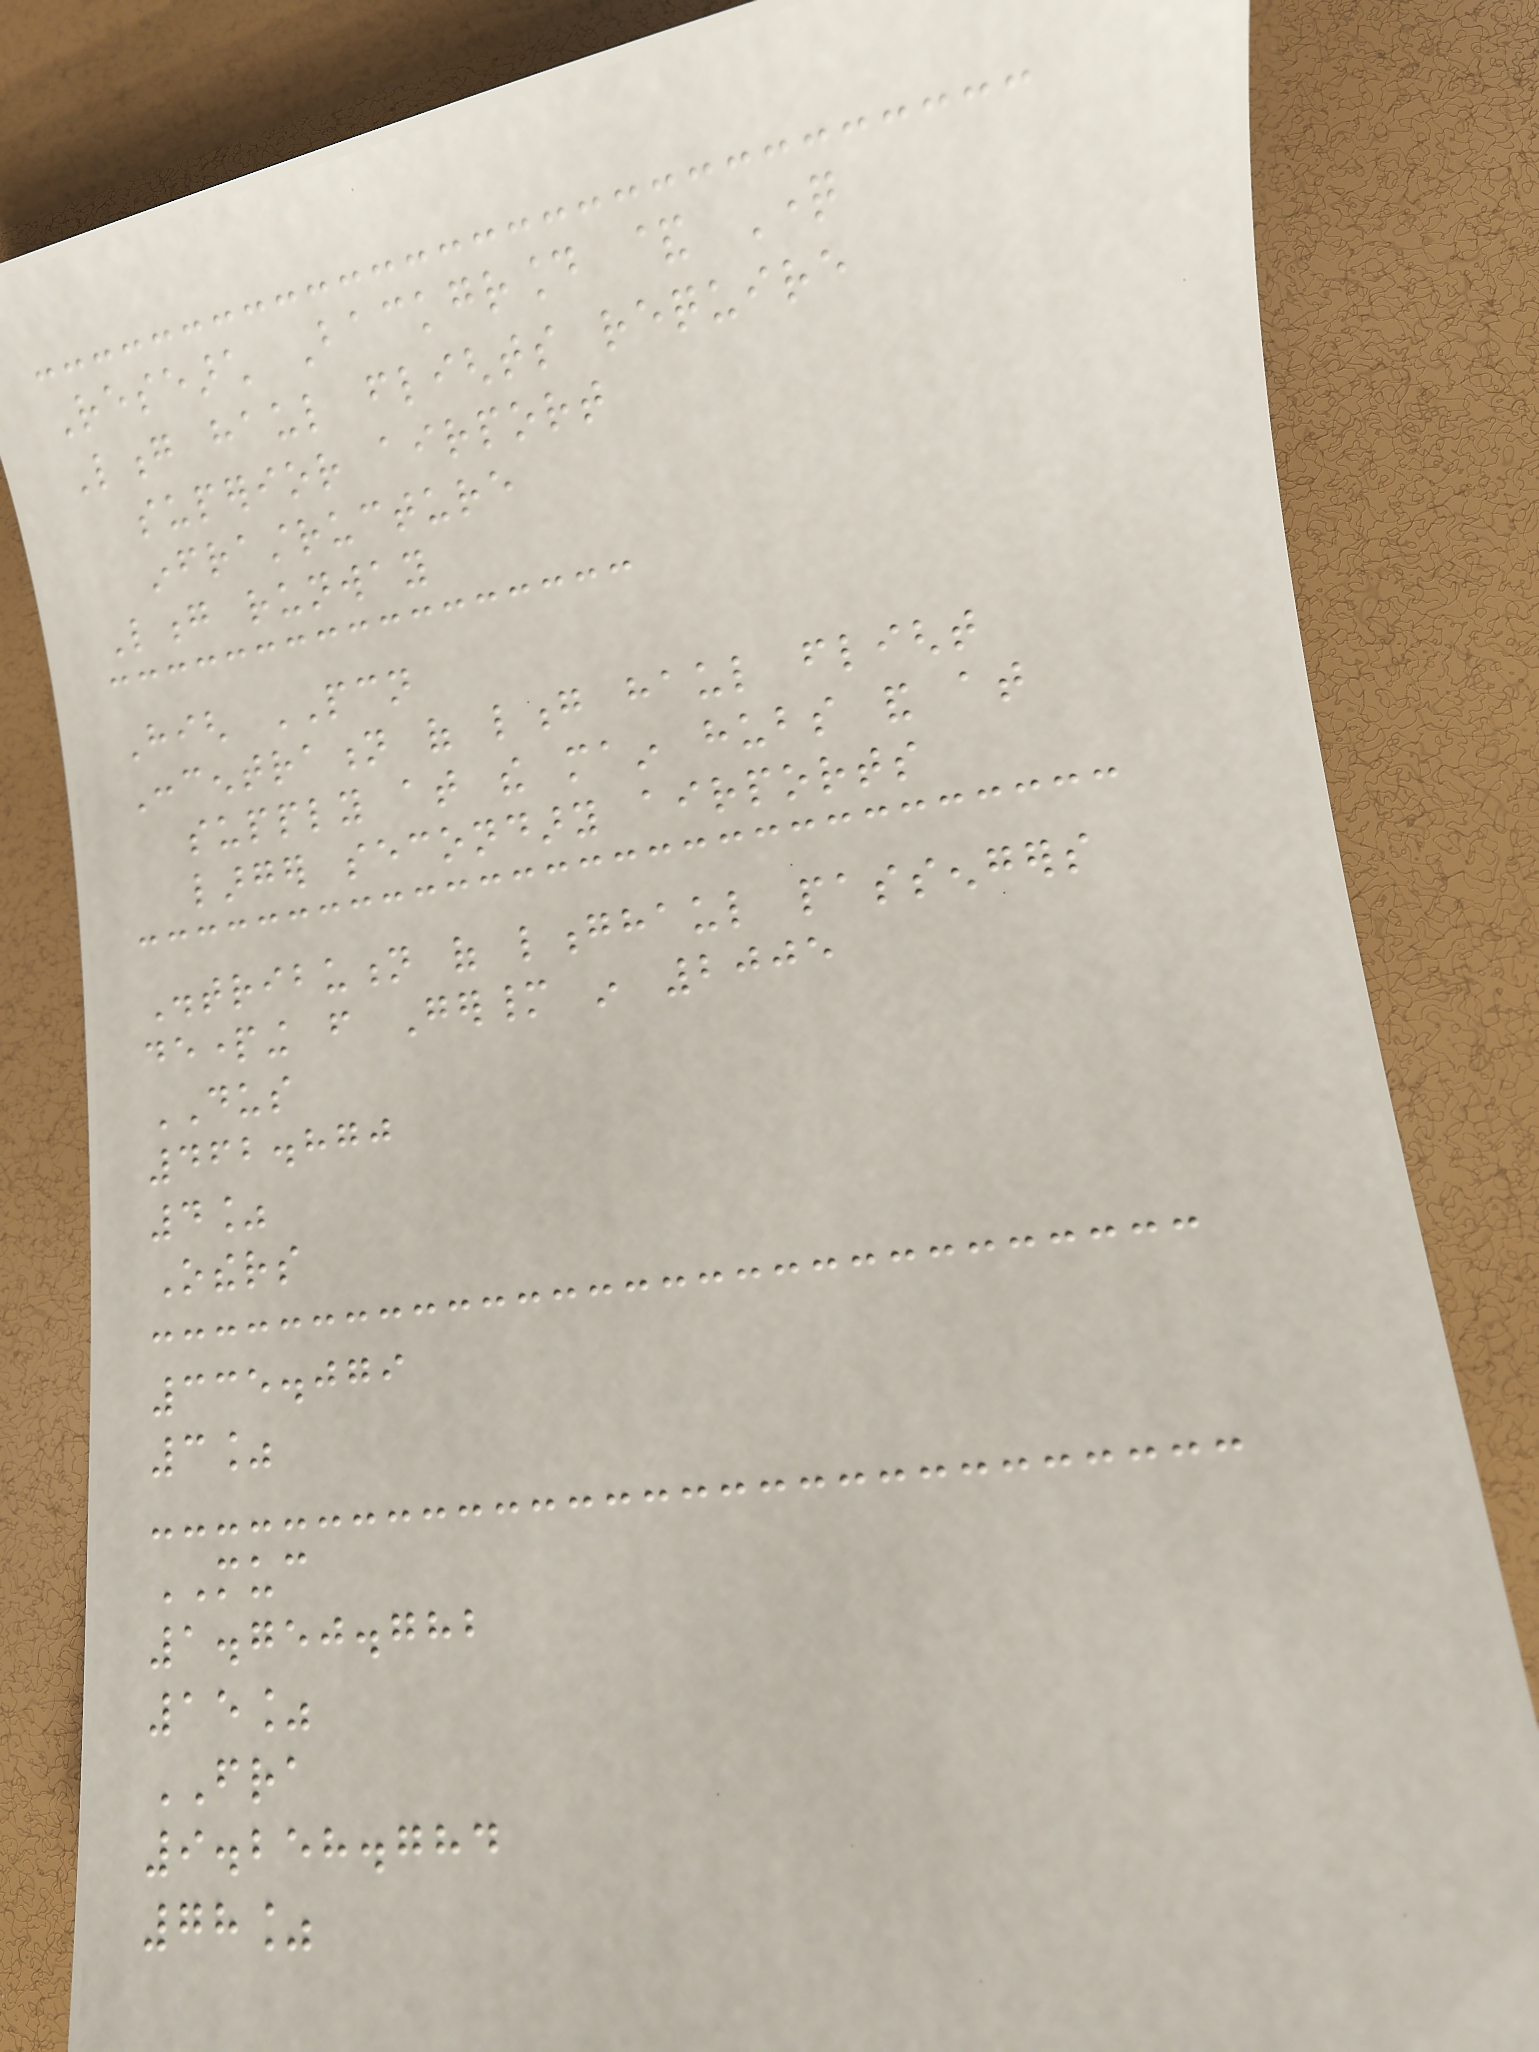Research Background & Question
Long haul flights require
superior airport
infrastructure
Long runway
High PCN
Concentration of long haul flight
supply at the main hubs and at
larger secondary airports
Distribution of longhaul passengers
departing from Germany in 2005
DUS
462.870
4%
Others
335.079
3%
MUC
1.750.782
15%
FRA
9.258.784
78%
